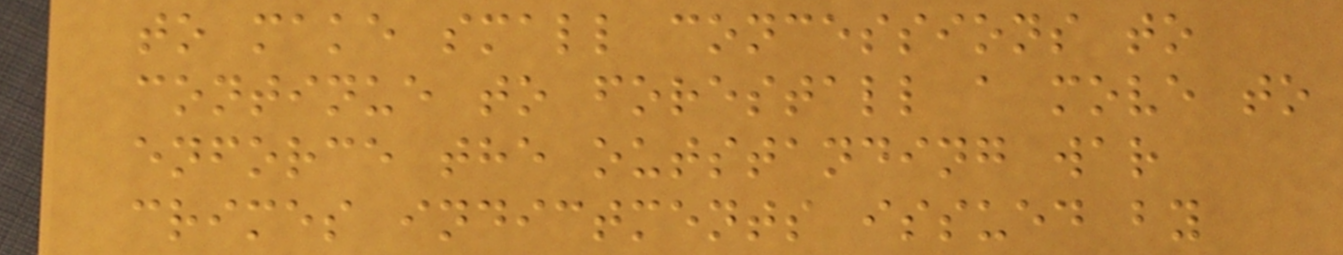to make small concessions to
continue to forestall a move to
enforce the outstanding war
crimes indictments issued by
